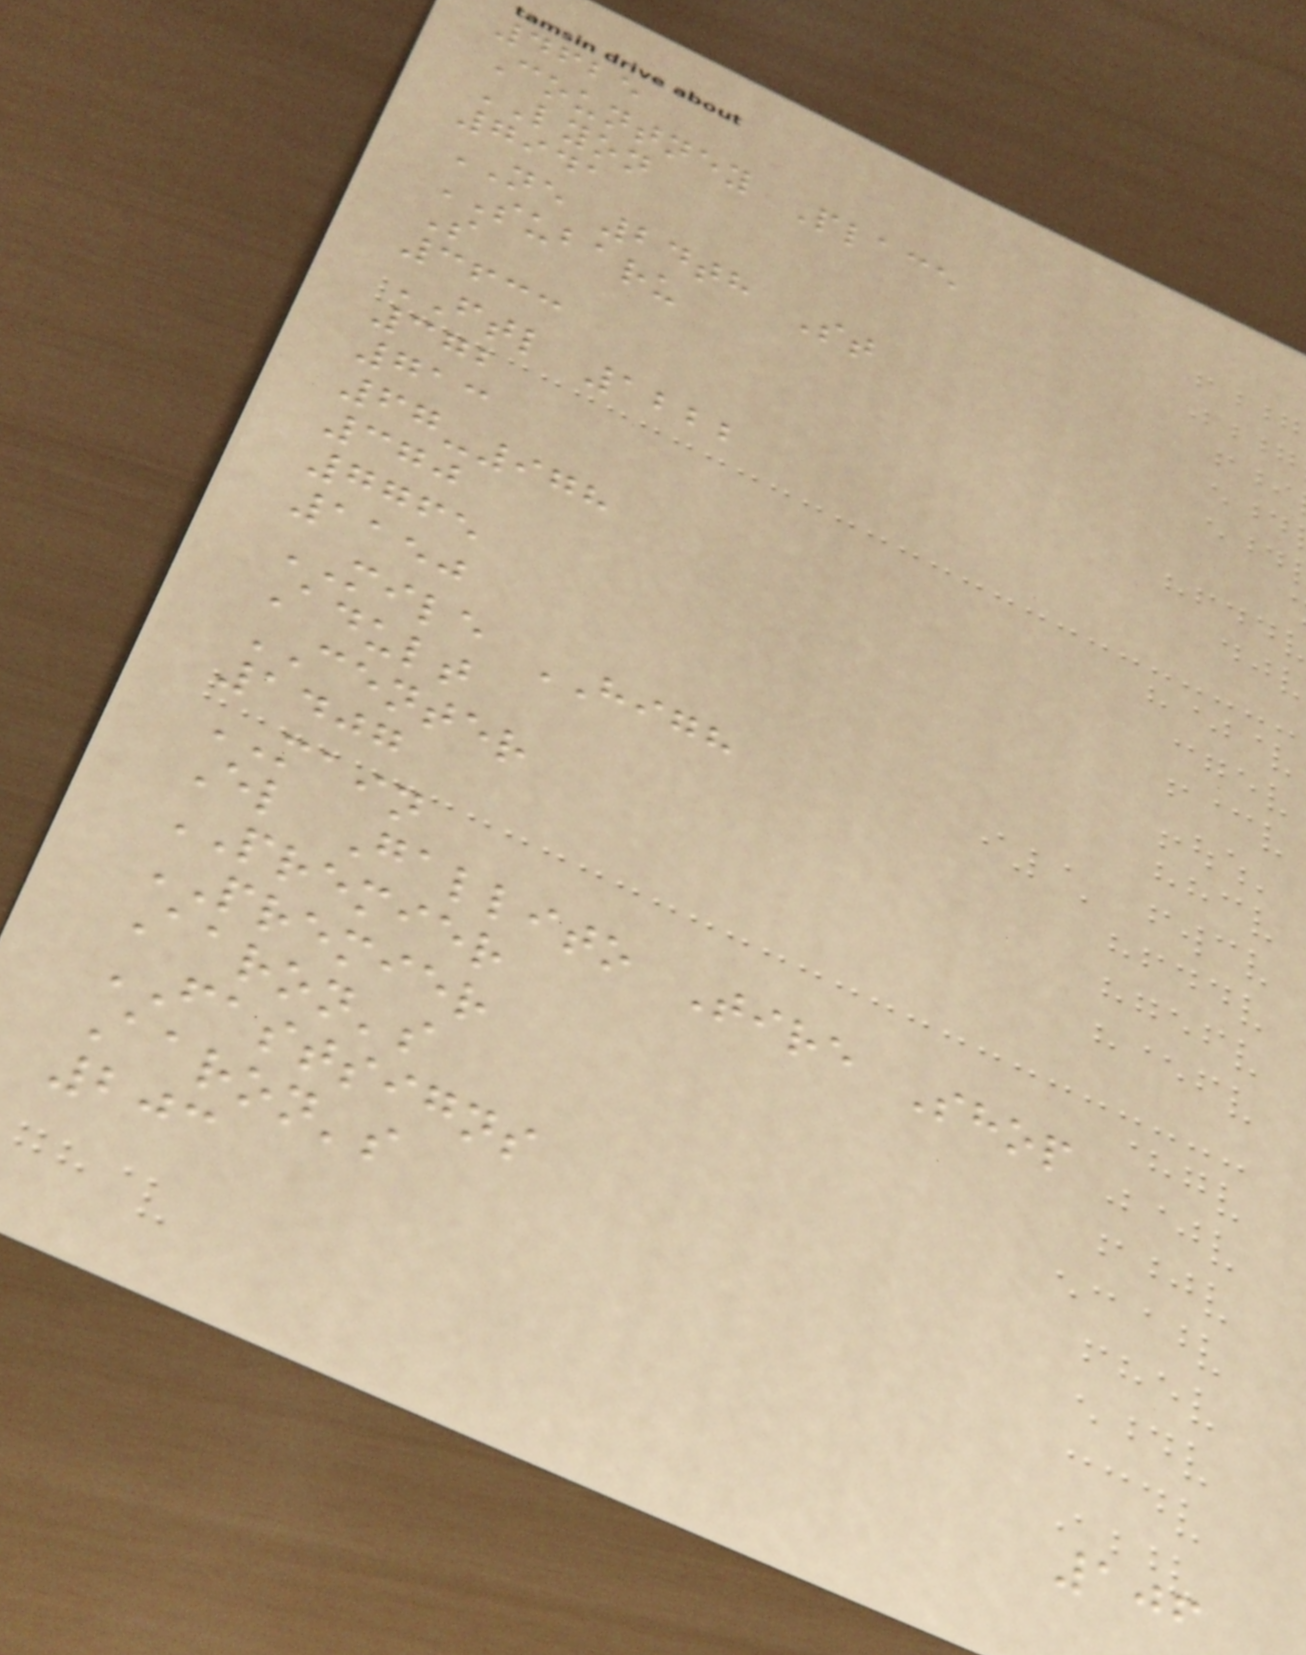4625
Countney Place
LYON
7941
NE 24th St
SUBARU
S
3633
FTL 1222
372
713
67-978
370
7765
1150
MILE HIGH
Adult
CENTER
1407
MAIN
El Gallito Tire Shop
PREMIER
PREMIER
Aaron's
FASTSIGNS
Aaron's
203
106
